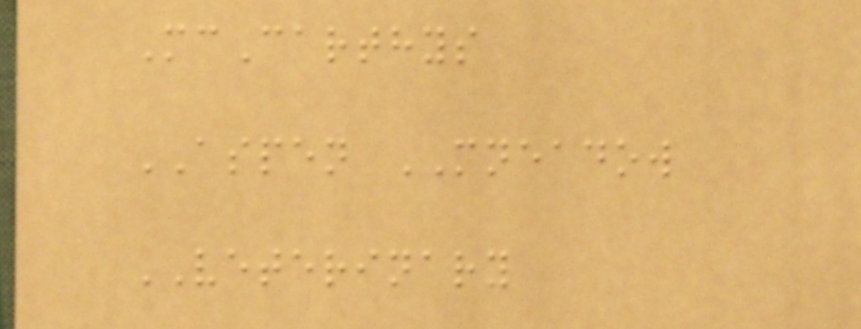McCarthys
ASPEN MNEADOW
VETERINARY
